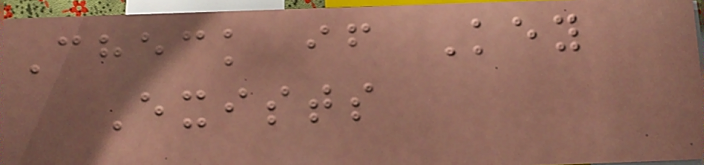Check if Key
Exists
